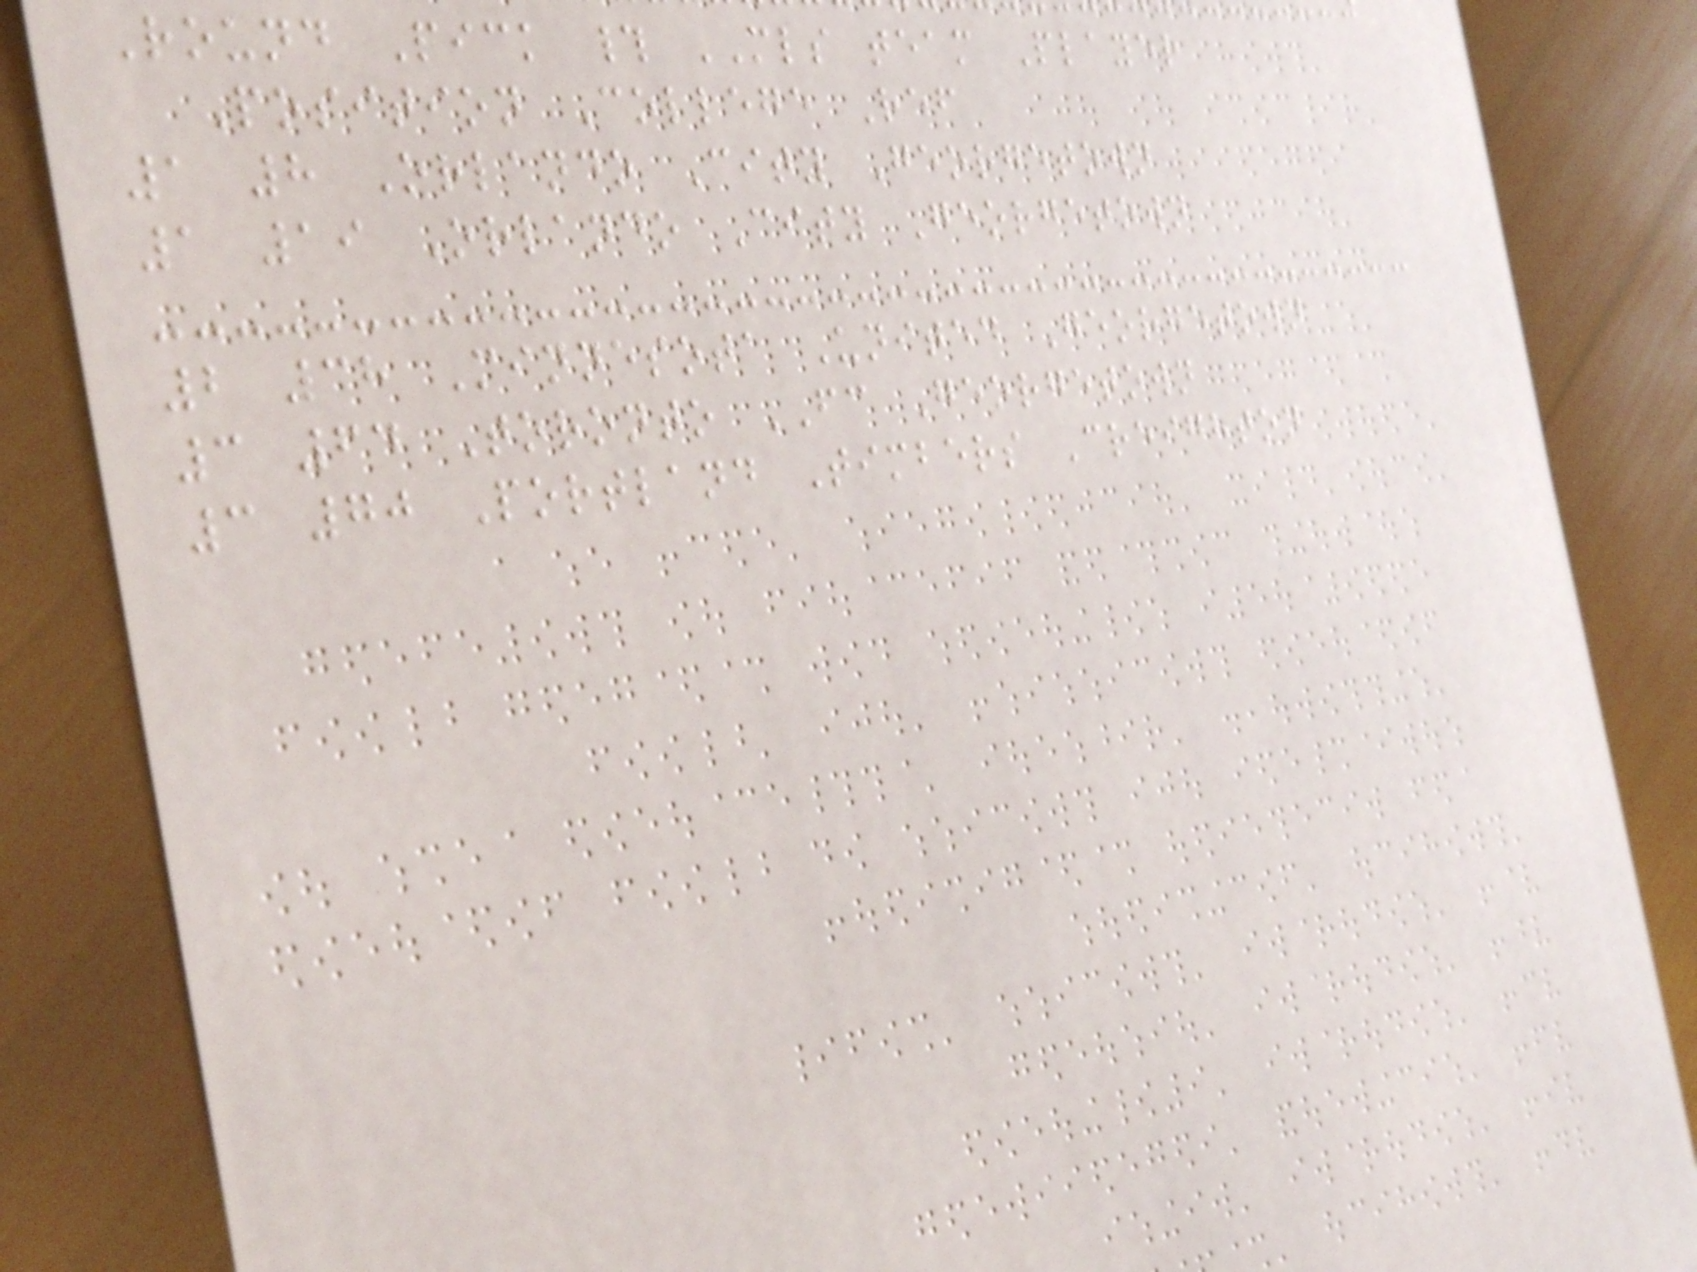Round Pick # MLS team Player
Position College Ref
1 8 Orlando City Georgetown
1 19 Orlando City Georgetown
2 38 Minnesota United Georgetown
3 64 Toronto FC Georgetown
3 70 Portland Timbers Creighton
